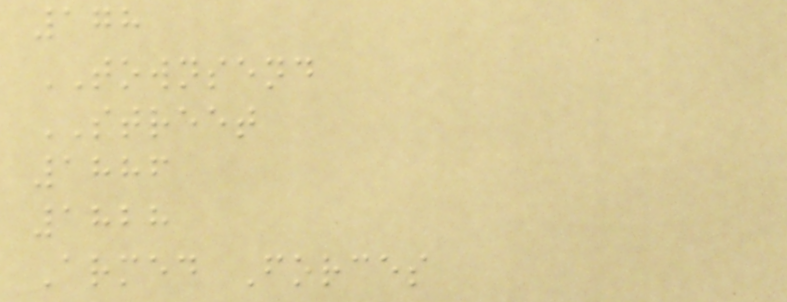178
TOWNSEND
STREET
1886
1828
Armed Forces
